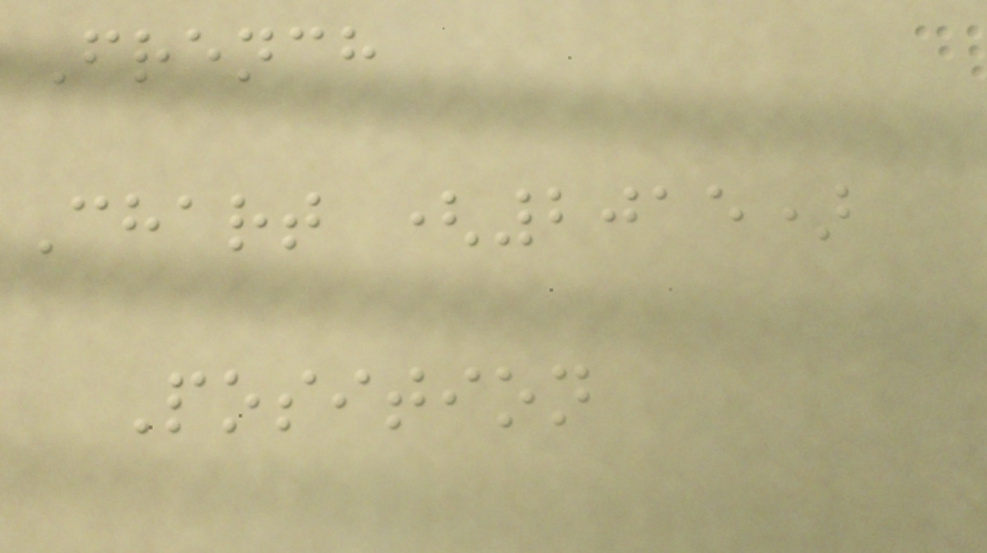French
Chart (2015)
Position
